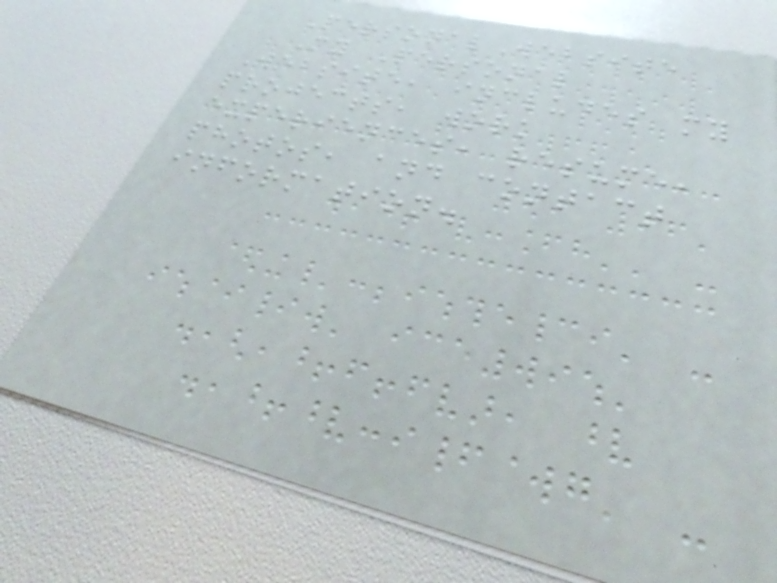PersonalWebsite
My Personal
Website, includes my
projects, work
experiences, resume,
photos, and contact
information.
